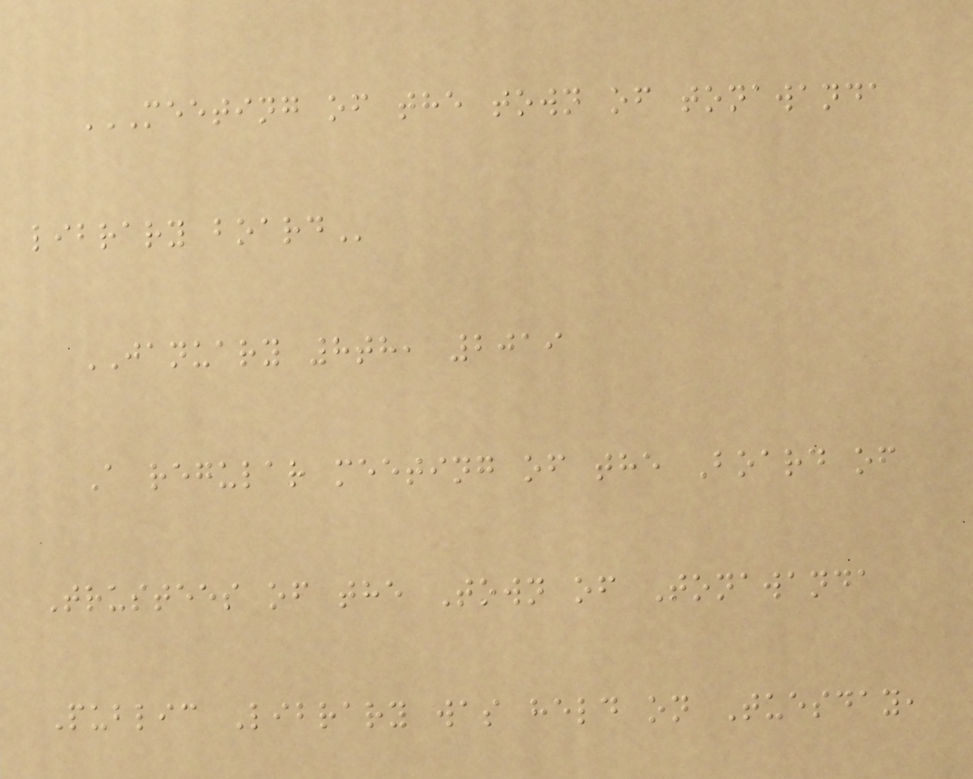MEETING OF THE TOWN OF TONAWANDA
LIBRARY BOARD
JANUARY 8th, 2019
A regular meeting of the Board of
Trustees of the Town of Tonawanda
Public Library was held on Tuesday,
